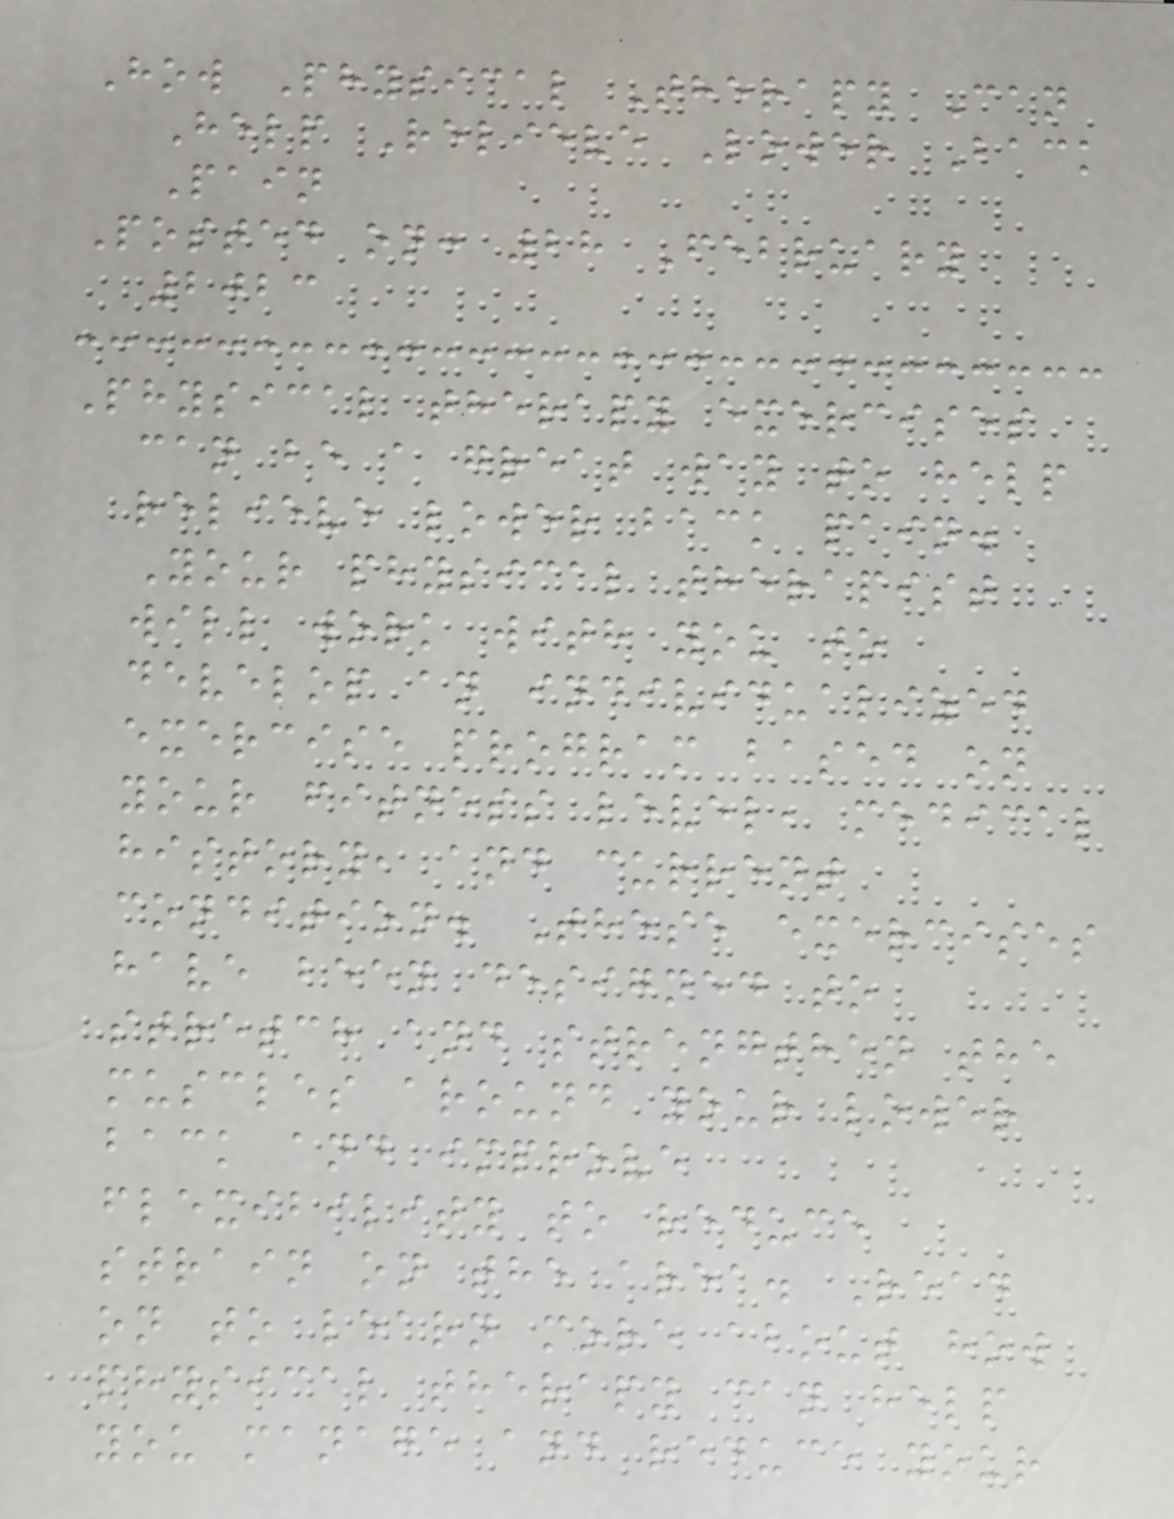How Physical Therapy Can
Help Relieve Lower Back
Pain
Posted on: 28 February
2023
Physical therapy exercises
can be a great way to help
relieve lower back pain.
Your physical therapist
will work with you to
develop an individualized
exercise program based on
your fitness level, medical
history, and current
condition. These exercises
have been designed to
stretch and strengthen the
muscles around your lower
back and improve
flexibility to reduce
strain on the area. Read
on to learn more about how
physical therapy can help
you manage and reduce your
